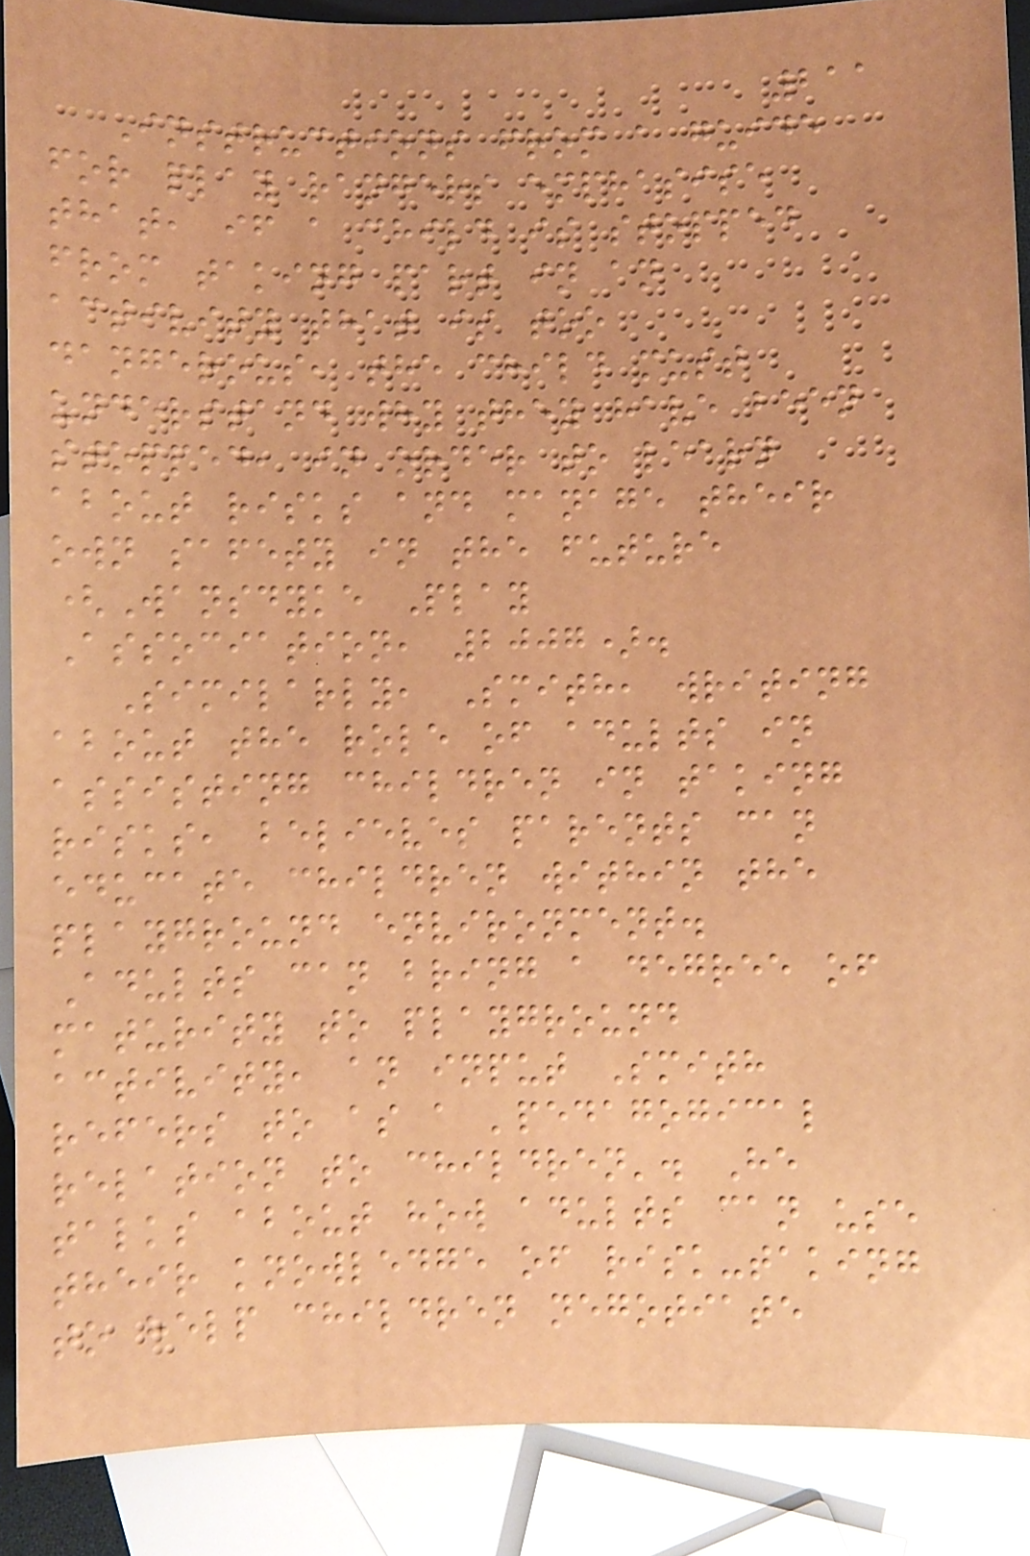211
Instructions from a guide
for play rangers emphasise
that, if a child is stopped
from taking part in an
activity that is too
dangerous, the child must
understand why they have been
stopped, in order to learn
about risks and manage their
own safety in the future
(Wansdyke Play
Association, 2007).
Similarly, Smith, writing
about the role of adults in
assisting children in taking
risks, believes parents can
educate children within the
playground environment.
Adults can bring a degree of
maturity to playground
activity, an input Smith
refers to as a 'pedagogical
relation to children'. He
talks about how adults can use
their knowledge of risk-taking
to help children negotiate
